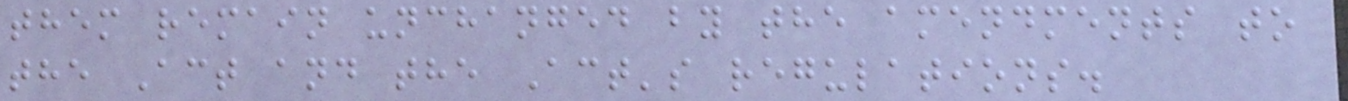them remain unchanged by the amendments to
the Act and the Act's regulations.
